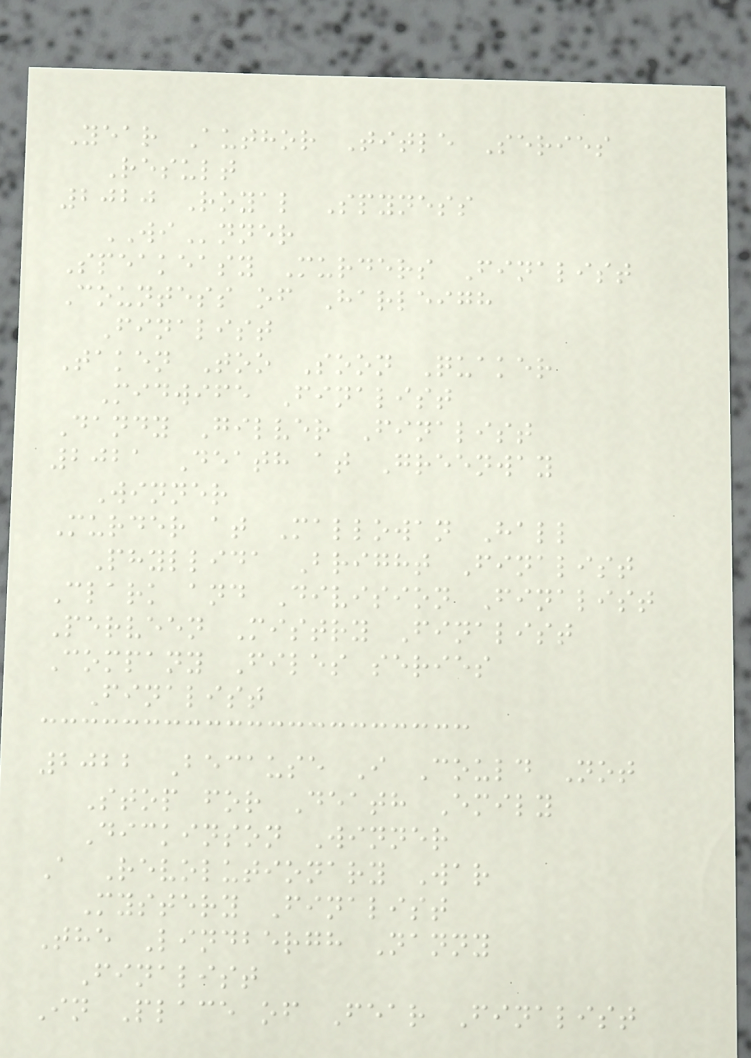Year Author Title Series
Result
2020 Royal Spyness
WInner
Speakeasy Murders Finalist
Countess of Harleigh
Finalist
Taken Too Soon Quaker
Midwife Finalist
Dandy Gilver Finalist
2021 Death at Greenway
Winner
Murder at Mallowan Hall
Phyllida Bright Finalist
Clark and Division Finalist
Perveen Mistry Finalist
Company Files series
Finalist
2022 Because I Could Not
Stop for Death Emily
Dickinson Winner
A Revolutionary War
Mystery Finalist
The Lindbergh Nanny
Finalist
In Place of Fear Finalist
